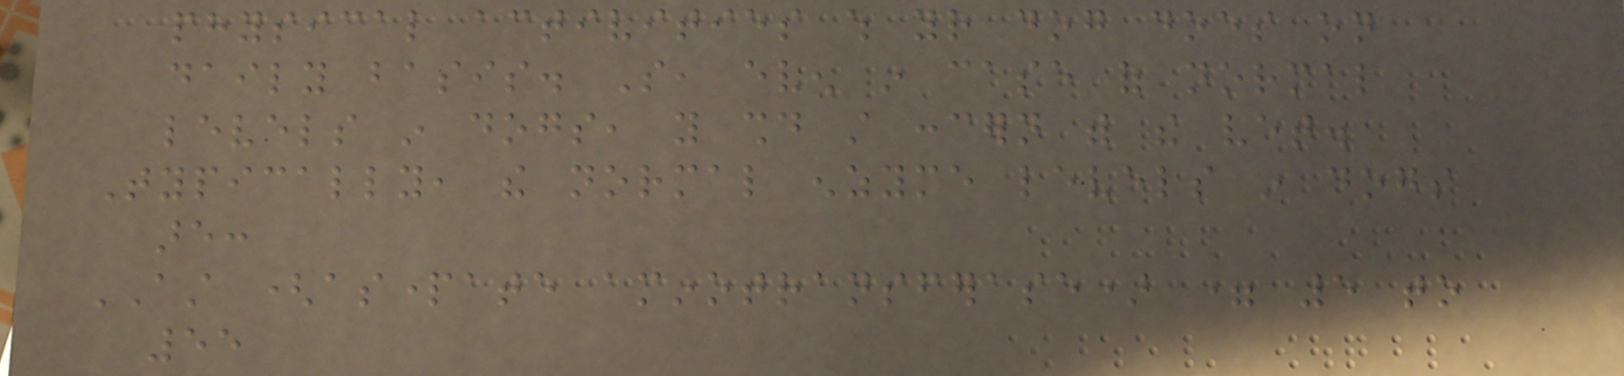physical activities which your dog does on
daily basis. So, even in case of normal
levels in dogs, you should still concern with the vet.
Typically, the normal enzyme levels in dogs
are:
AST (aspartate aminotransferase) = 5 to
55
